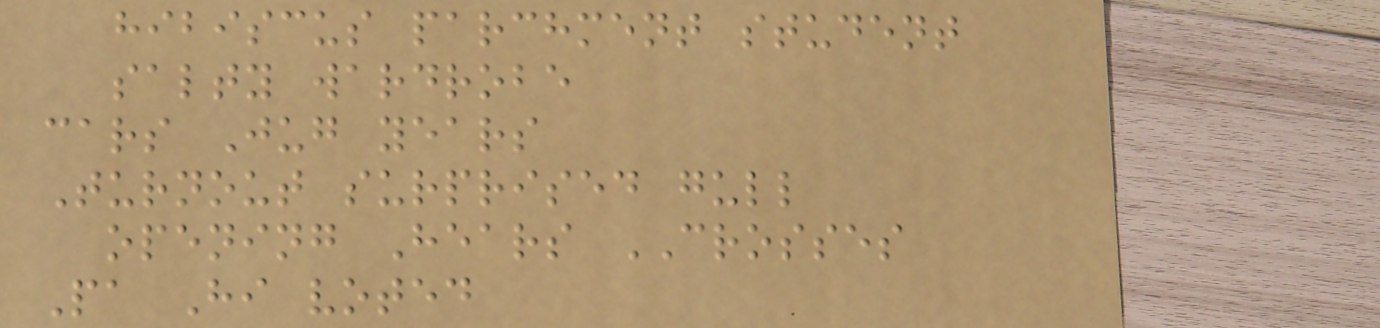hibiscus parchment student
salty wardrobe
cars Jug years
Turnout surprised gull
opening Hears CROSSES
Pa Hi voted
